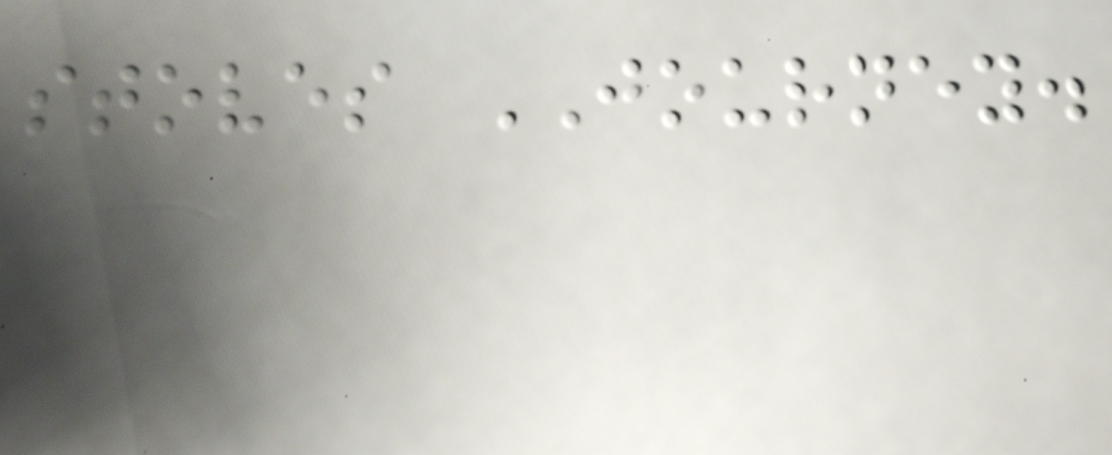stoves JOURNEY.
